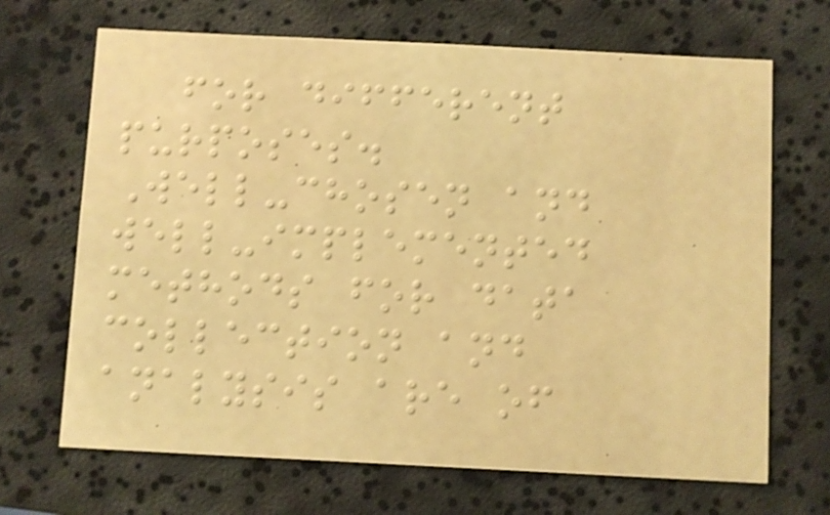for different
purposes.
Well-chosen and
well-implemented
methods for data
collection and
analysis are of
